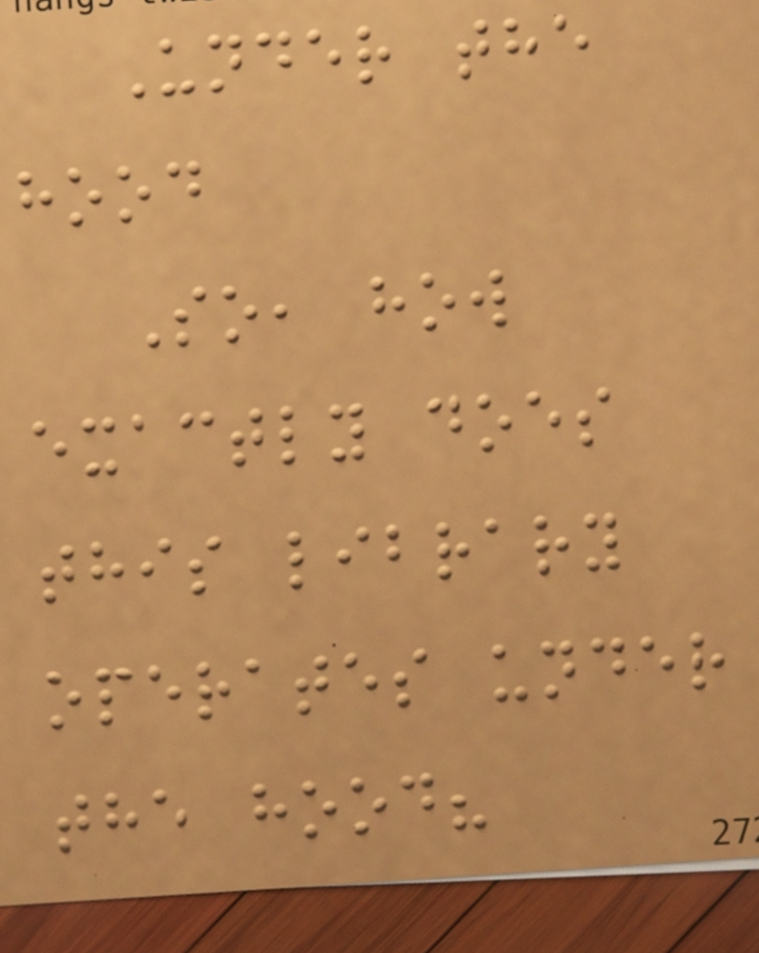Under the
hood
So, how
exactly does
this library
operates under
the hood?
